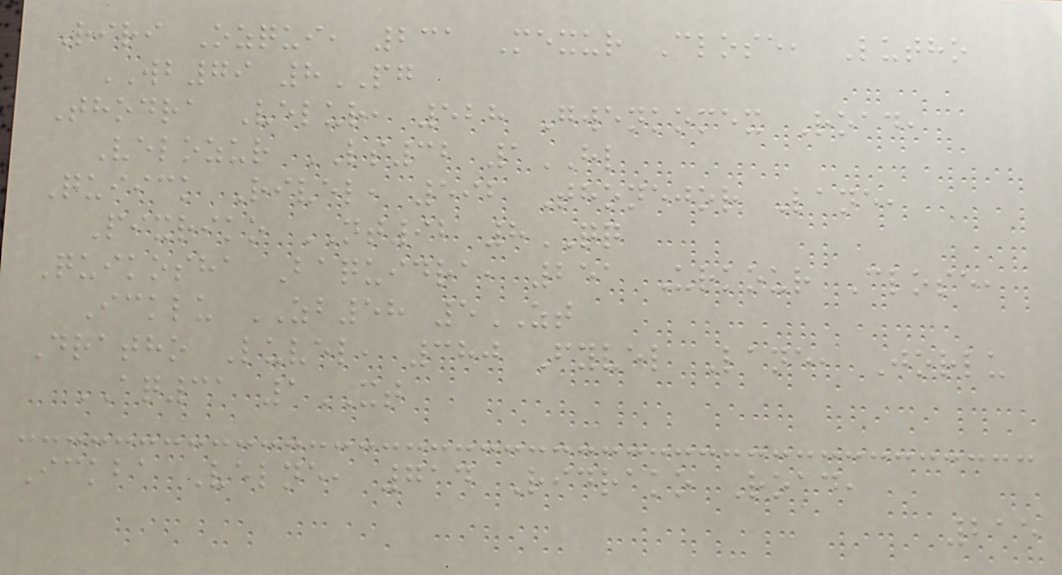Riri Ozqui, 231 Mexur Close, Lutho
WB79 8PG
Thodra Velur, 528 Gwenkomex Road,
Velozur LS32 1HL
Quiick Rivel, 592 Thonejor Lane,
Pixriko NT92 8QQ
Quikosha Baquidra, 251 Urkour Close,
Icklu ZB58 5ZT
Dratho Luvel, 380 Fyvel Lane, Jorlu
AQ31 1XT
Ickba Velne, 714 Ridrako Road,
215
